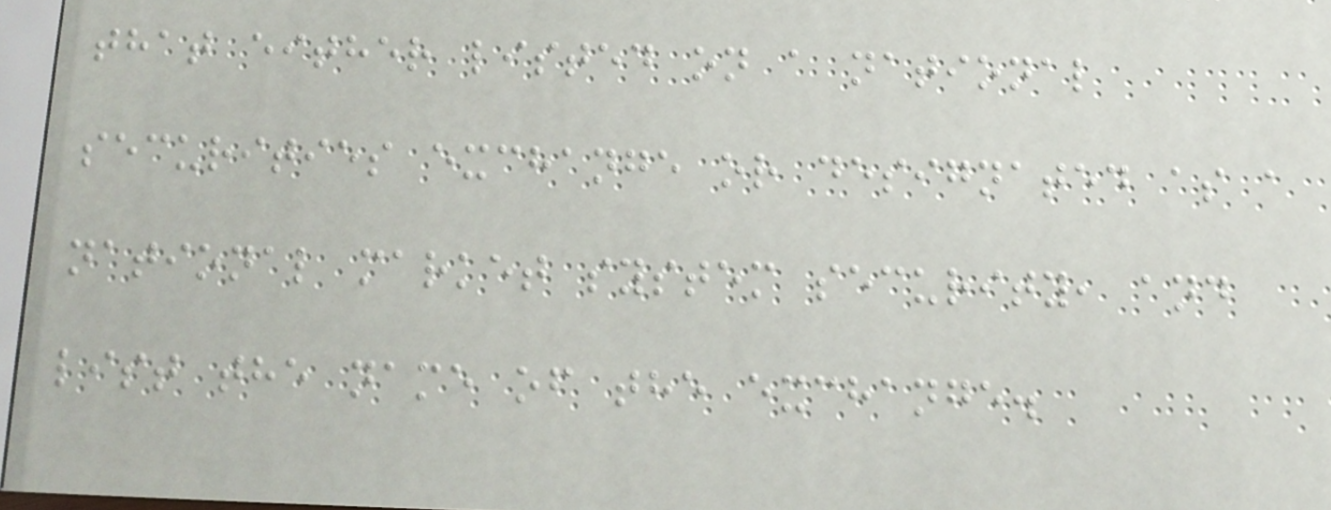that either listed on a national
securities exchange or designated as a
national market system security, and
list the name of the exchange.
